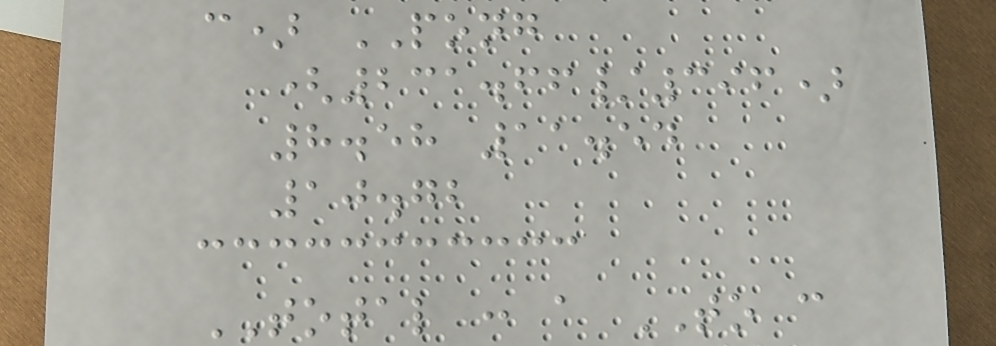c) PONG
(231.66/396)
8.58 11.54
10.72
TOTAL : a TO c
